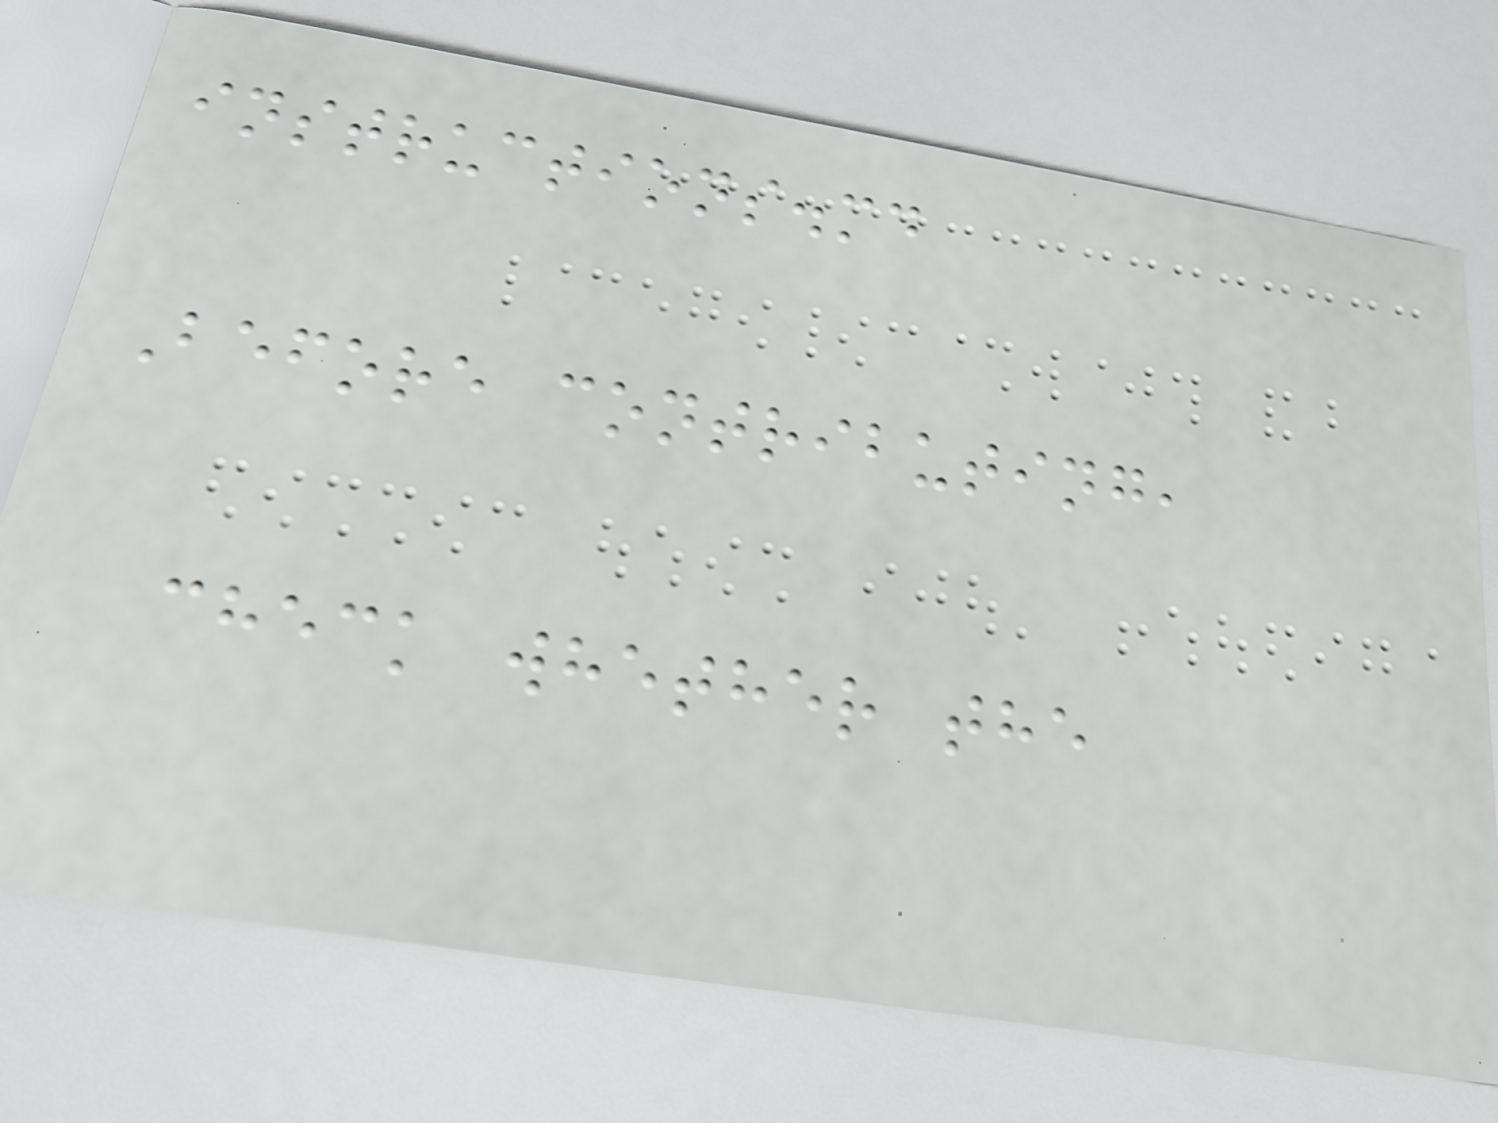instructions.md
Before contributing,
check whether the
